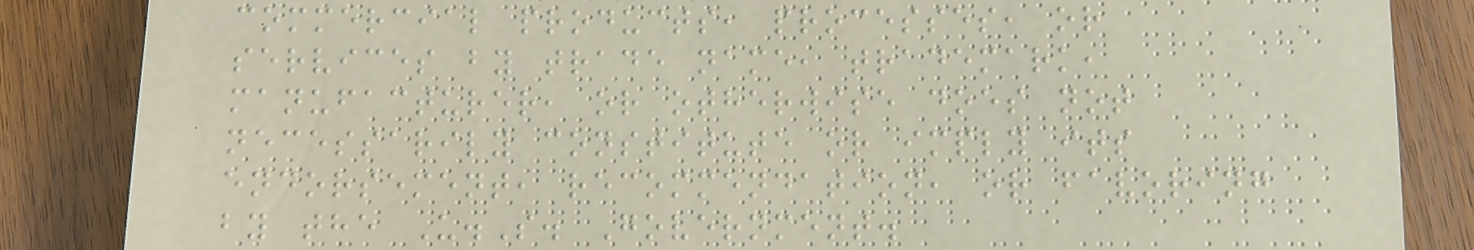commercial products, processes, or
services by trade name, trademark,
manufacturer, or otherwise does not
necessarily constitute or imply its
endorsement, recommendation, or favoring
by the U.S. Government.
